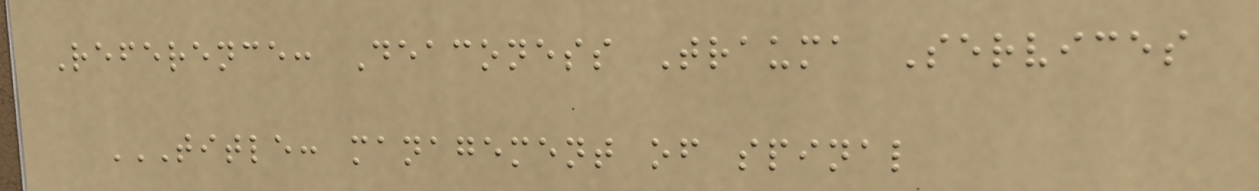Reference: Deaconess Trauma Services
TITLE: MANAGEMENT OF SPINAL
